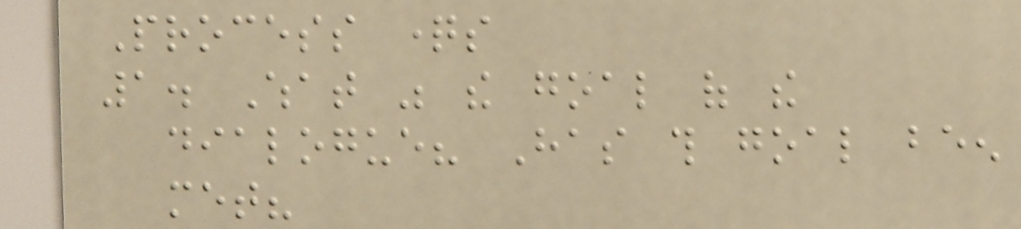Process questions
1. What was the goal of the
dialogue? Has this goal been
met?
